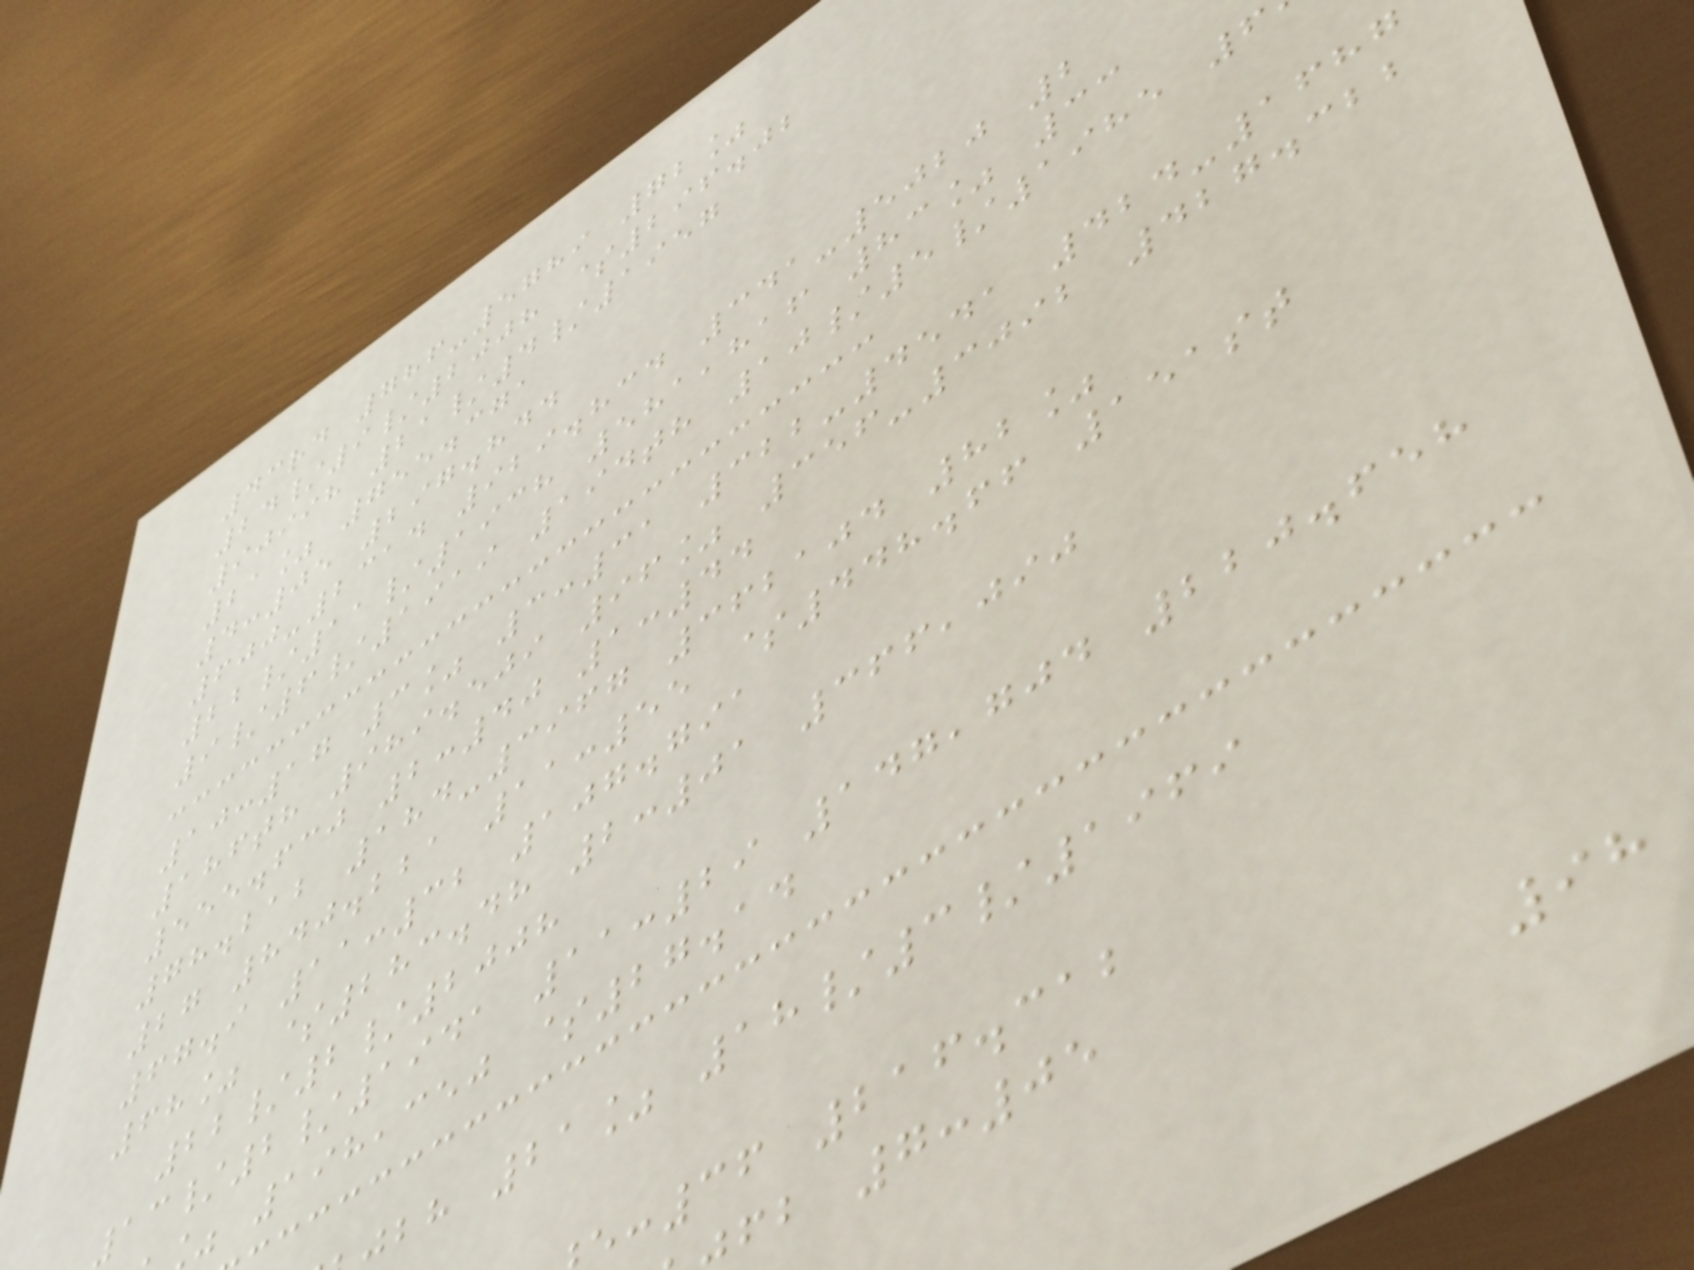43rd 786-5789 72%
24/9/2008 $296.02
90998 21/4/1957
21% 755.371
4:05 297.844
600-2314 929.834 341-5020 2
22/11/1938 581,816 83% 33
9/6/1919 194th 10/5/1985 6
10:17 3% 3:31 322-4541 424-1687
186th 989.509 96% 356-3092 427.322
555.630 2:40 1:44
78.212 184-3967 362104 82%
27 840.221 11:55 $448.66 151st
67.9 11:32 107.791
68% $283.48 2:01 366,090
22/2/2008
13/2/1941 11:29 147,704 220.658
198,350 $27.14
bh 21% 18/3/1969
:36 216.312
fb 7:05
98
